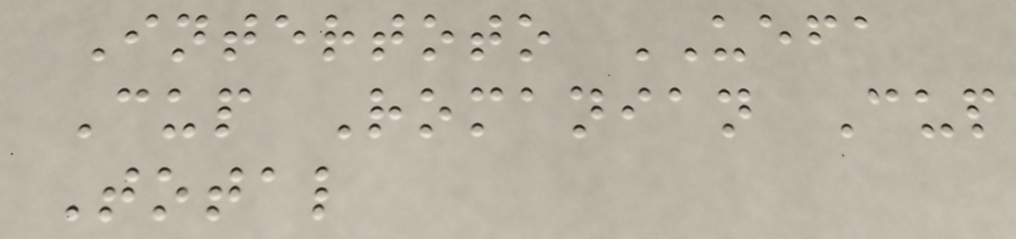Intertoto UEFA
Cup Romanian Cup
Total
